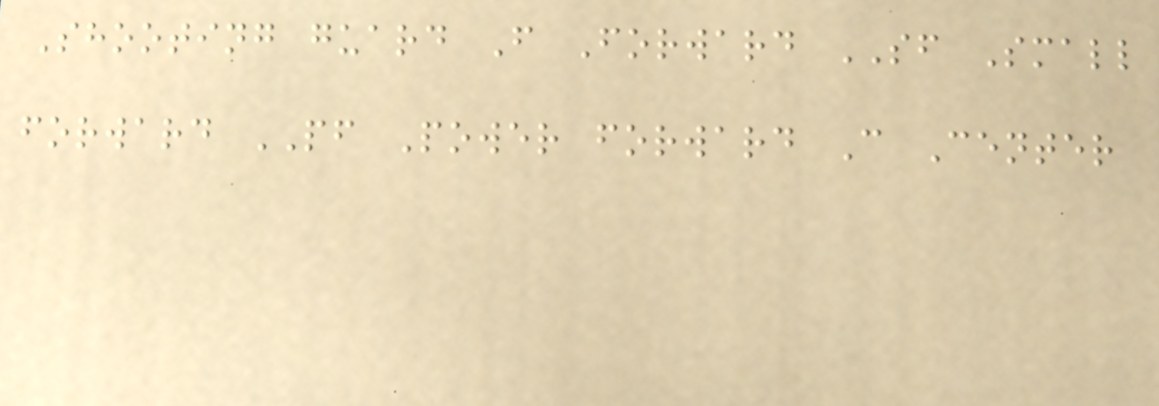Shooting guard F Forward SF Small
forward PF Power forward C Center
